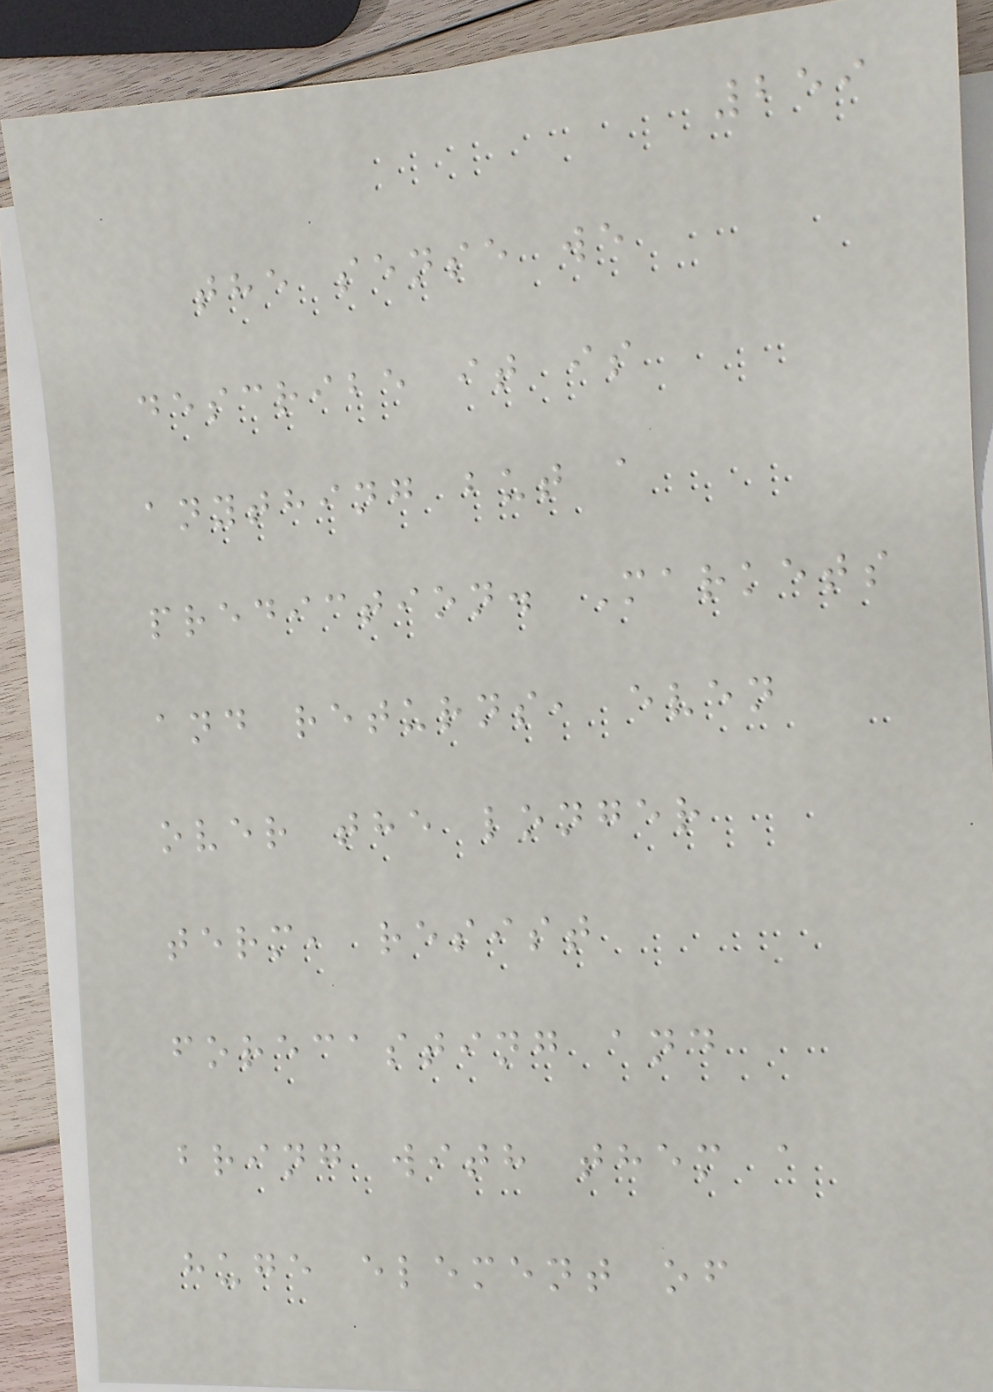259
the sense we
describe it is
anything but a
prediction. Markets
and returns, even
over the longer
term, resist
forecasting and
bring with them a
huge element of
